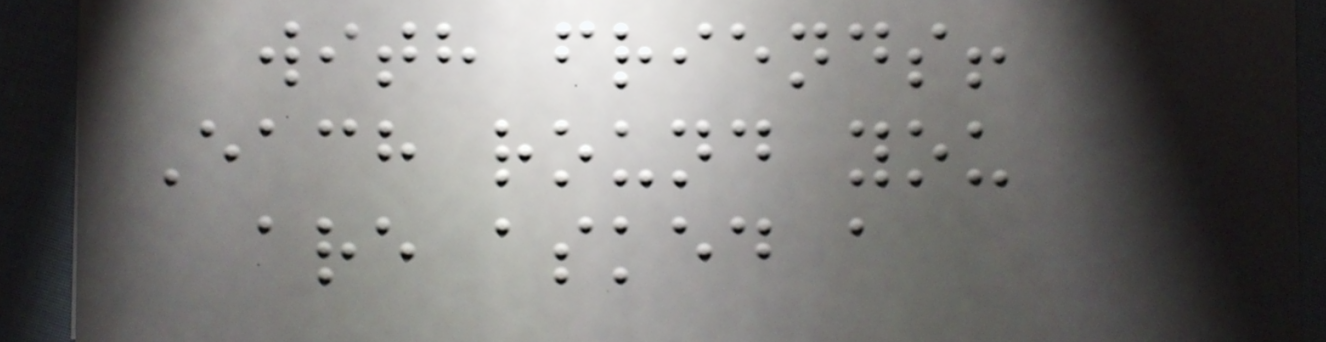with friends!
Each round you
are asked a
